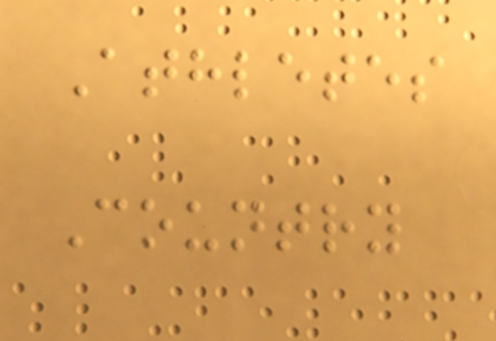Athletes
Country
